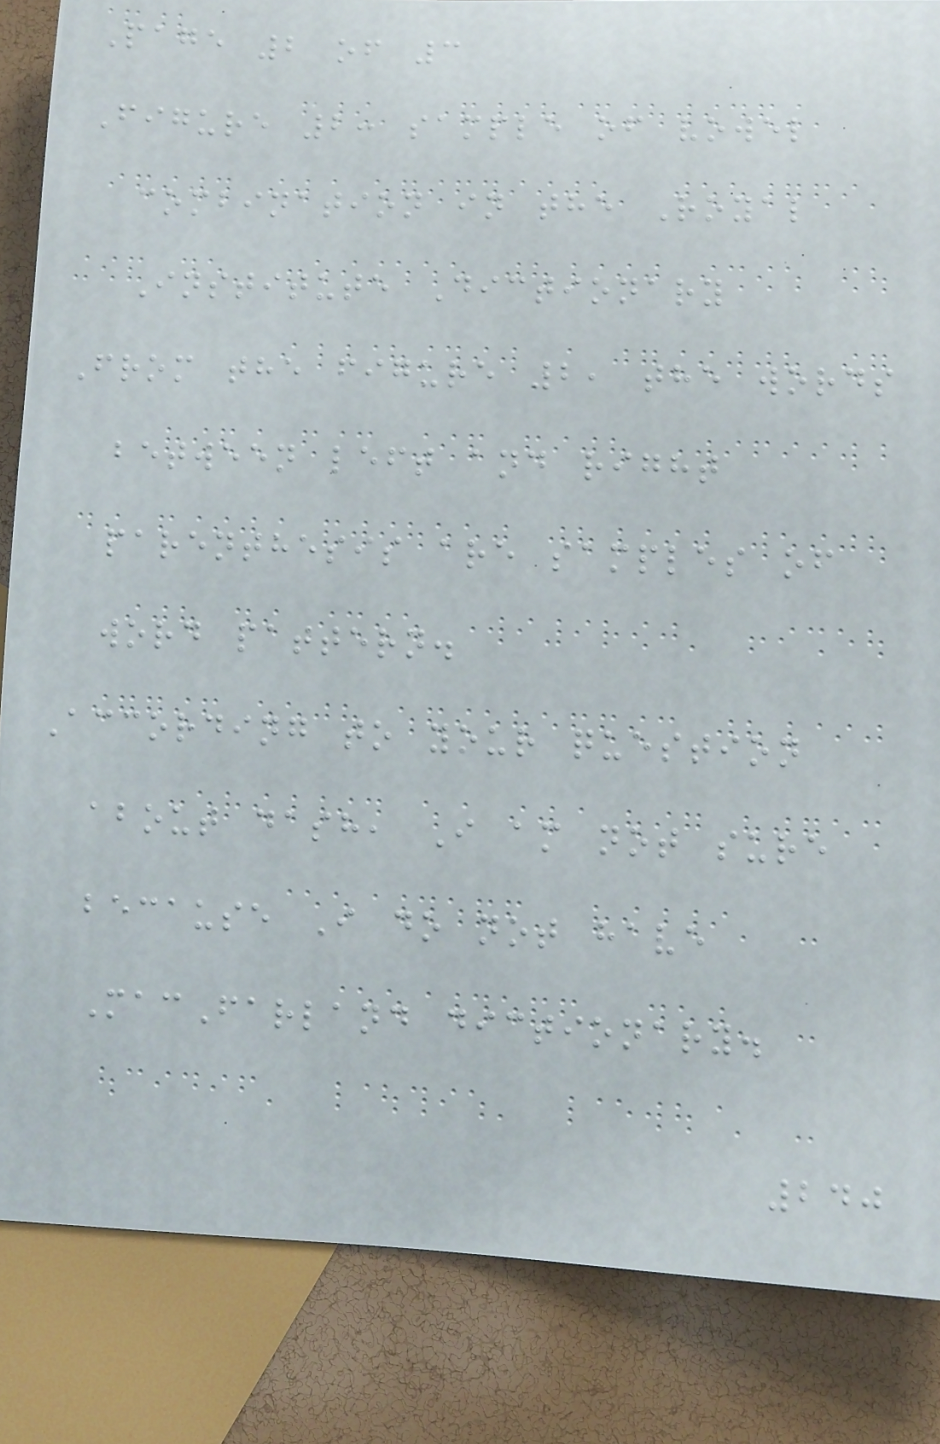Page 2 of 3
Figure 2: sample of vowel
combination in the Royal
Institute Dictionary
From the figure 2, the words
between left and right
parenthesis are samples of
word pattern.
According to your question
about dash, I am not sure
because I do not have
MacFarland dictionary.
240
